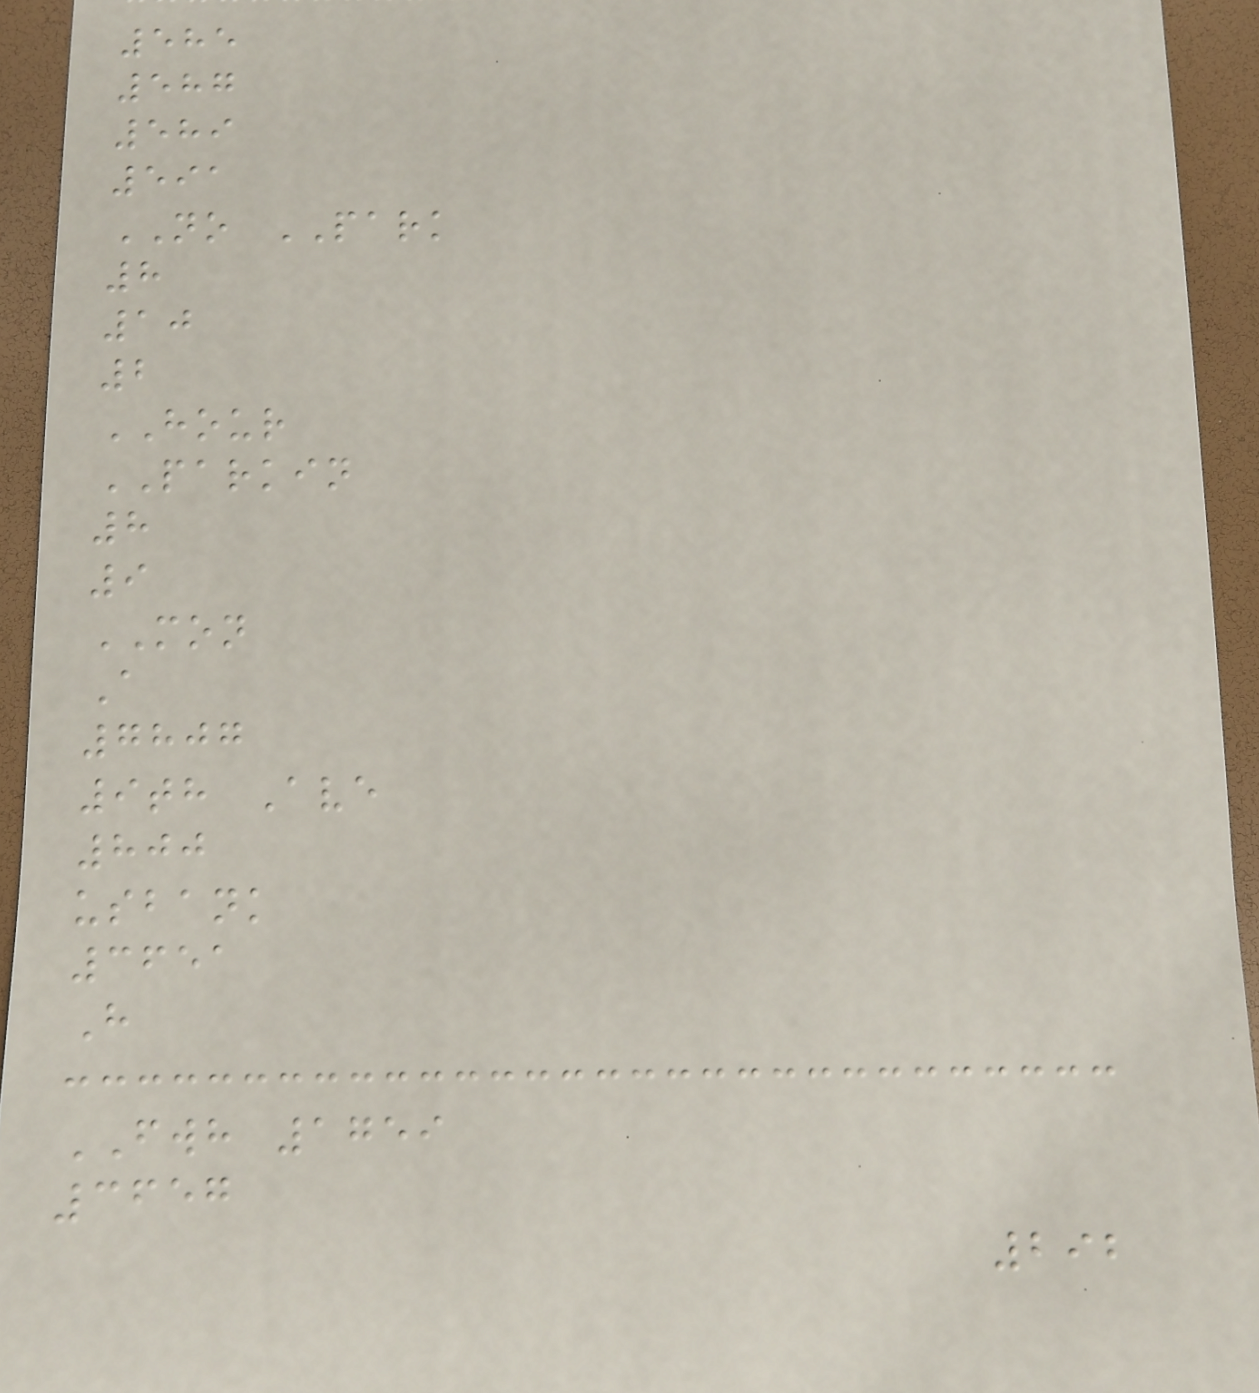585
587
589
591
NO PARK
8
10
2
HOUR
PARKIN
8
9
MON
A
7807
9th Ave
800
usbank
3651
H
FWH 1759
3657
292
